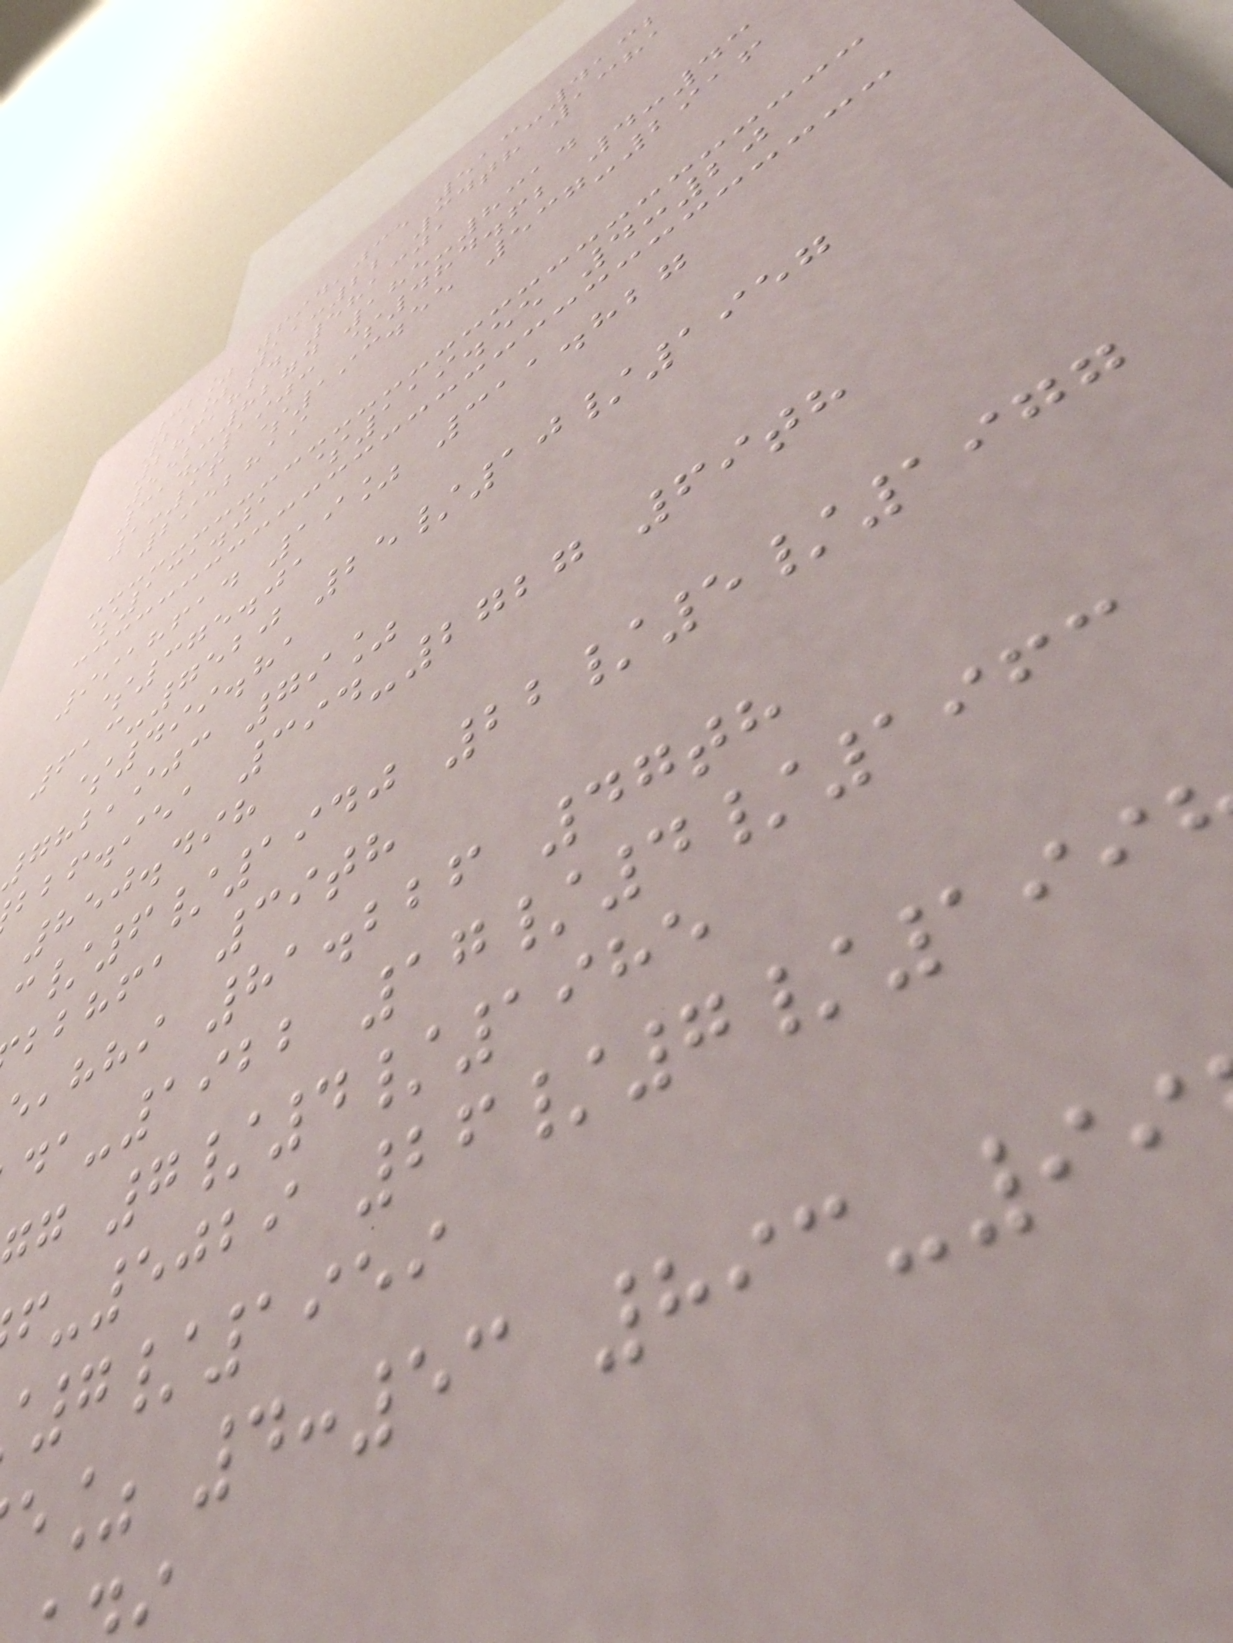32% 694,035 513-4132
21% 11:22 34th 1381
286,824 581301
552-8274 185-8314
314-1903 $484.62 4:43
1:16 $193.55 537-2916
2952819
$131.01 $119.55 4:20
9918614 19% 311.827
$375.01
613-7520 25/10/1957
$499.81
,ijc 79%
bbf.iea 394-2727 69th
850.498
/6/1940 22/5/1977
bbhfa 39th
,hhi 81.226 47th
-1922 17/4/1963
g 7/4/1985
-5029 26/7/199
7/1959
e% 4:53 893-99
